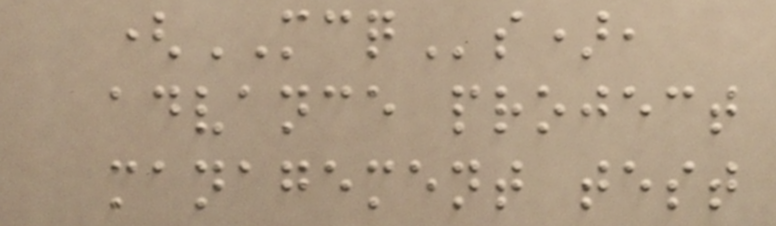(MCQs),
advance project
management test
